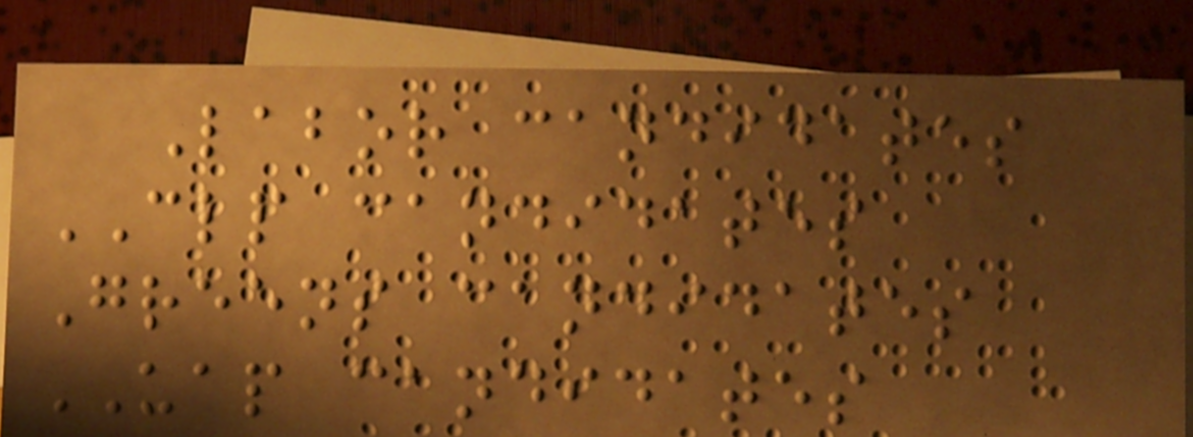Labor candidates
CLP candidates
Greens candidates
UAP candidates
